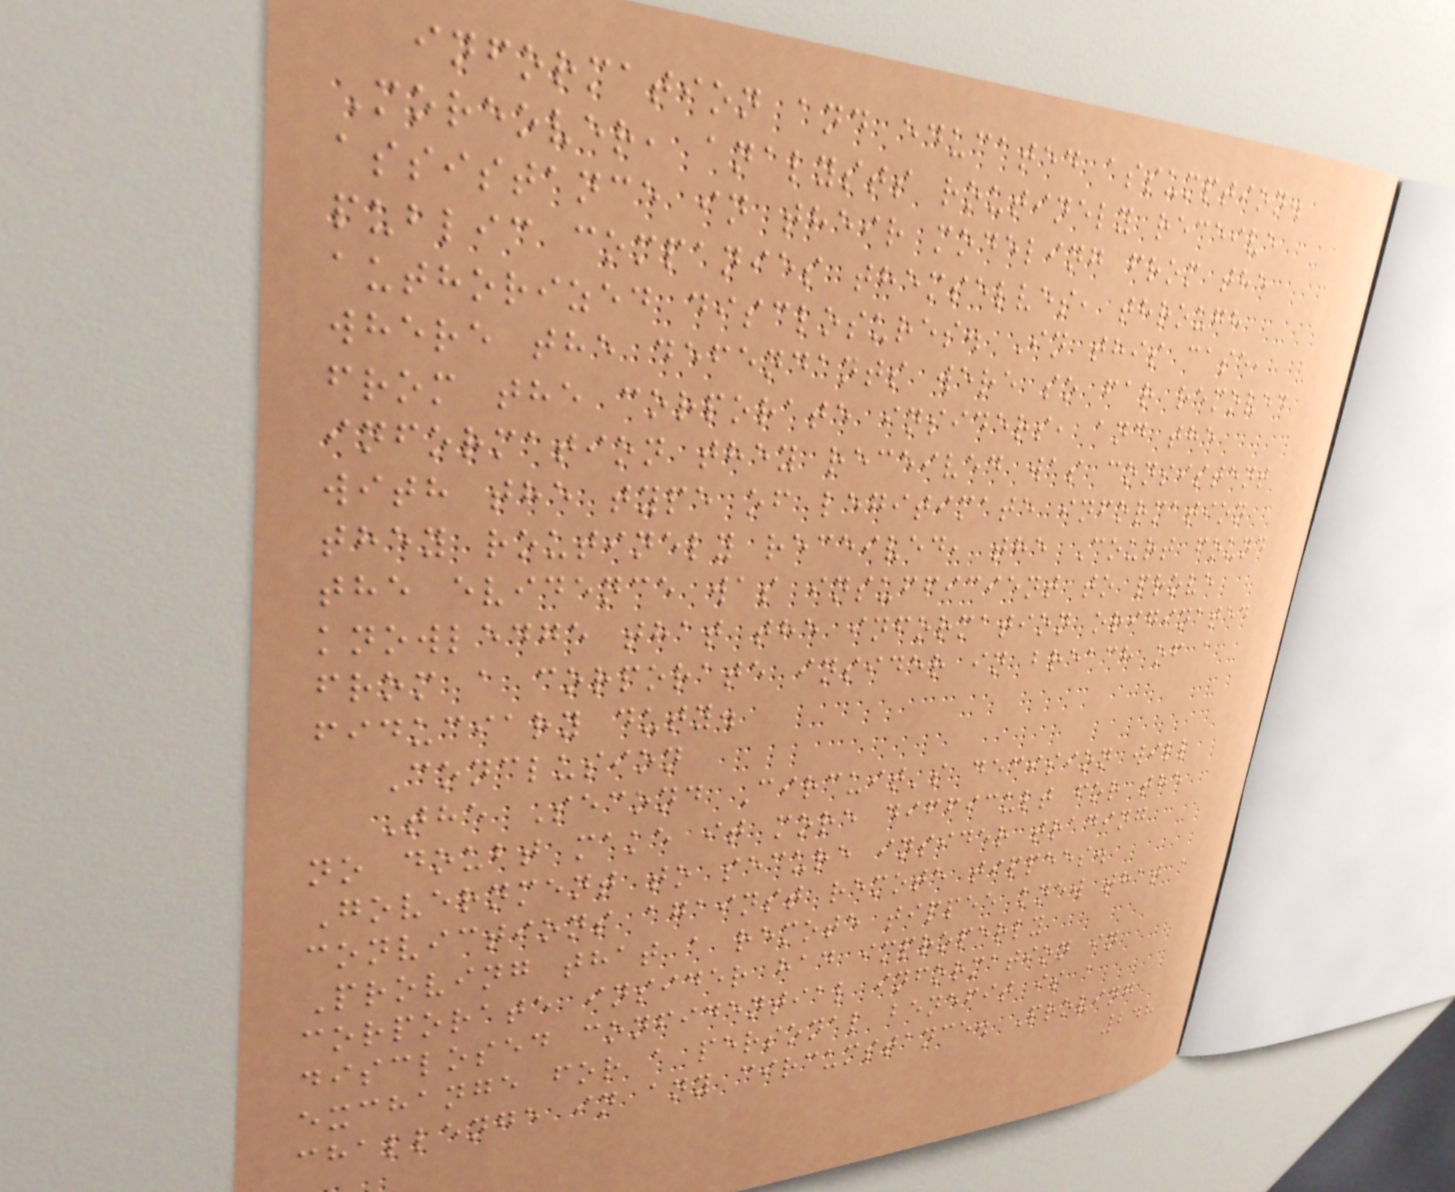information and educated assumption.
Moreover, analysts routinely receive
assistance in their modeling from the
public companies themselves, through
authorized disclosures. In this case,
where the defendants were so far removed
from the corporate insiders, and the
information they received was consistent
with the type of legitimate information
they routinely received, the Court found
the evidence was insufficient to prove
knowledge that the information originated
from a corporate insider in breach of a
fiduciary duty.
Conclusion
The Second Circuit's decision will
no doubt make it more difficult for the
Government to secure insider trading
convictions against remote tippees.
Proving that a remote tippee knew that a
corporate insider had improperly
disclosed confidential information in
exchange for a personal benefit is a
challenge in any circumstance. Proving
248
